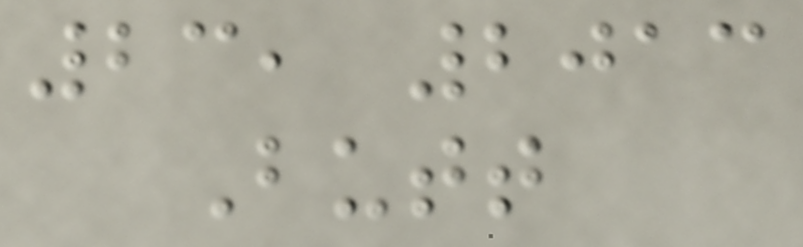23, 2013
Butt
